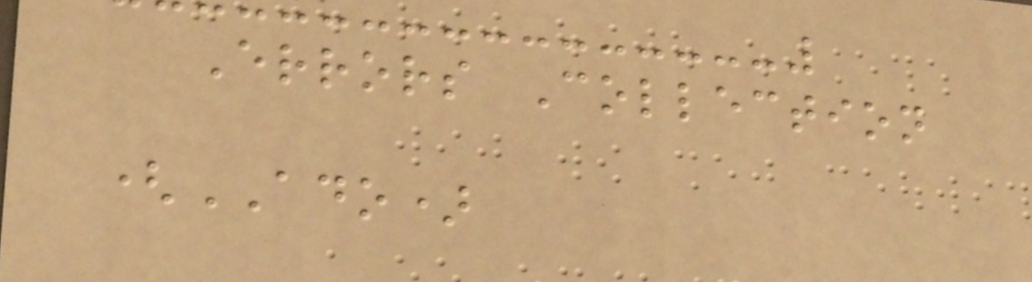Errors Collection
(ADO)
